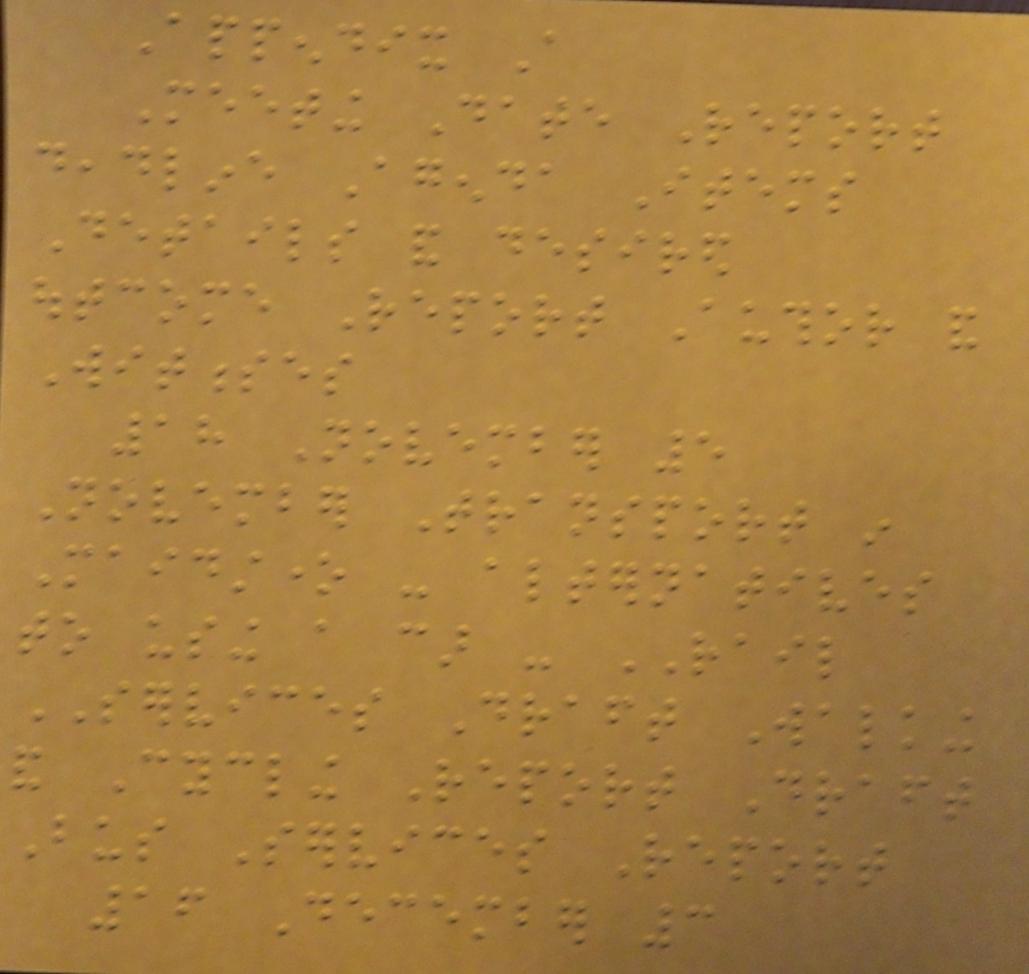Appendix A
Meeting Date Report
deadline Agenda Items
Details and desired
outcome Report Author and
Witnesses
18 November 5
November Transport in
Maidstone - alternatives
to using a car - RAIL
SERVICES Draft Walking
and Cycling Report Draft
Bus Services Report
16 December 3
